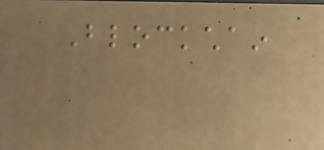Blockchain
